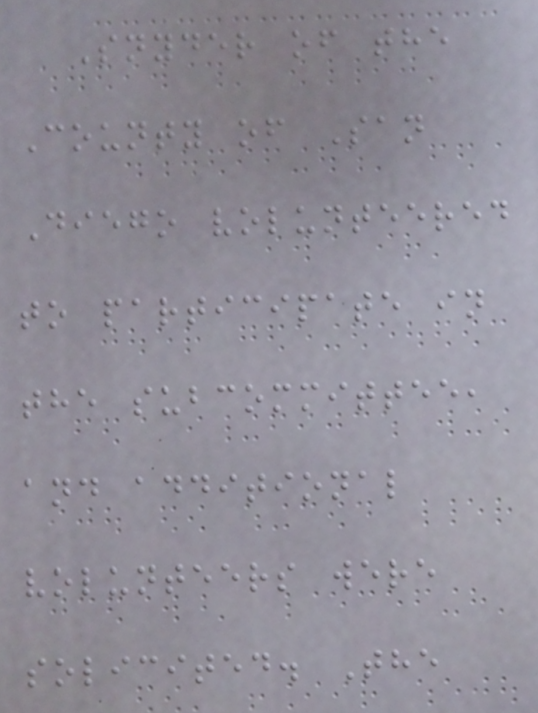Snyder of the
County of San
Diego volunteered
to participate in
the subcommittee,
and additional
volunteers were
solicited. The
